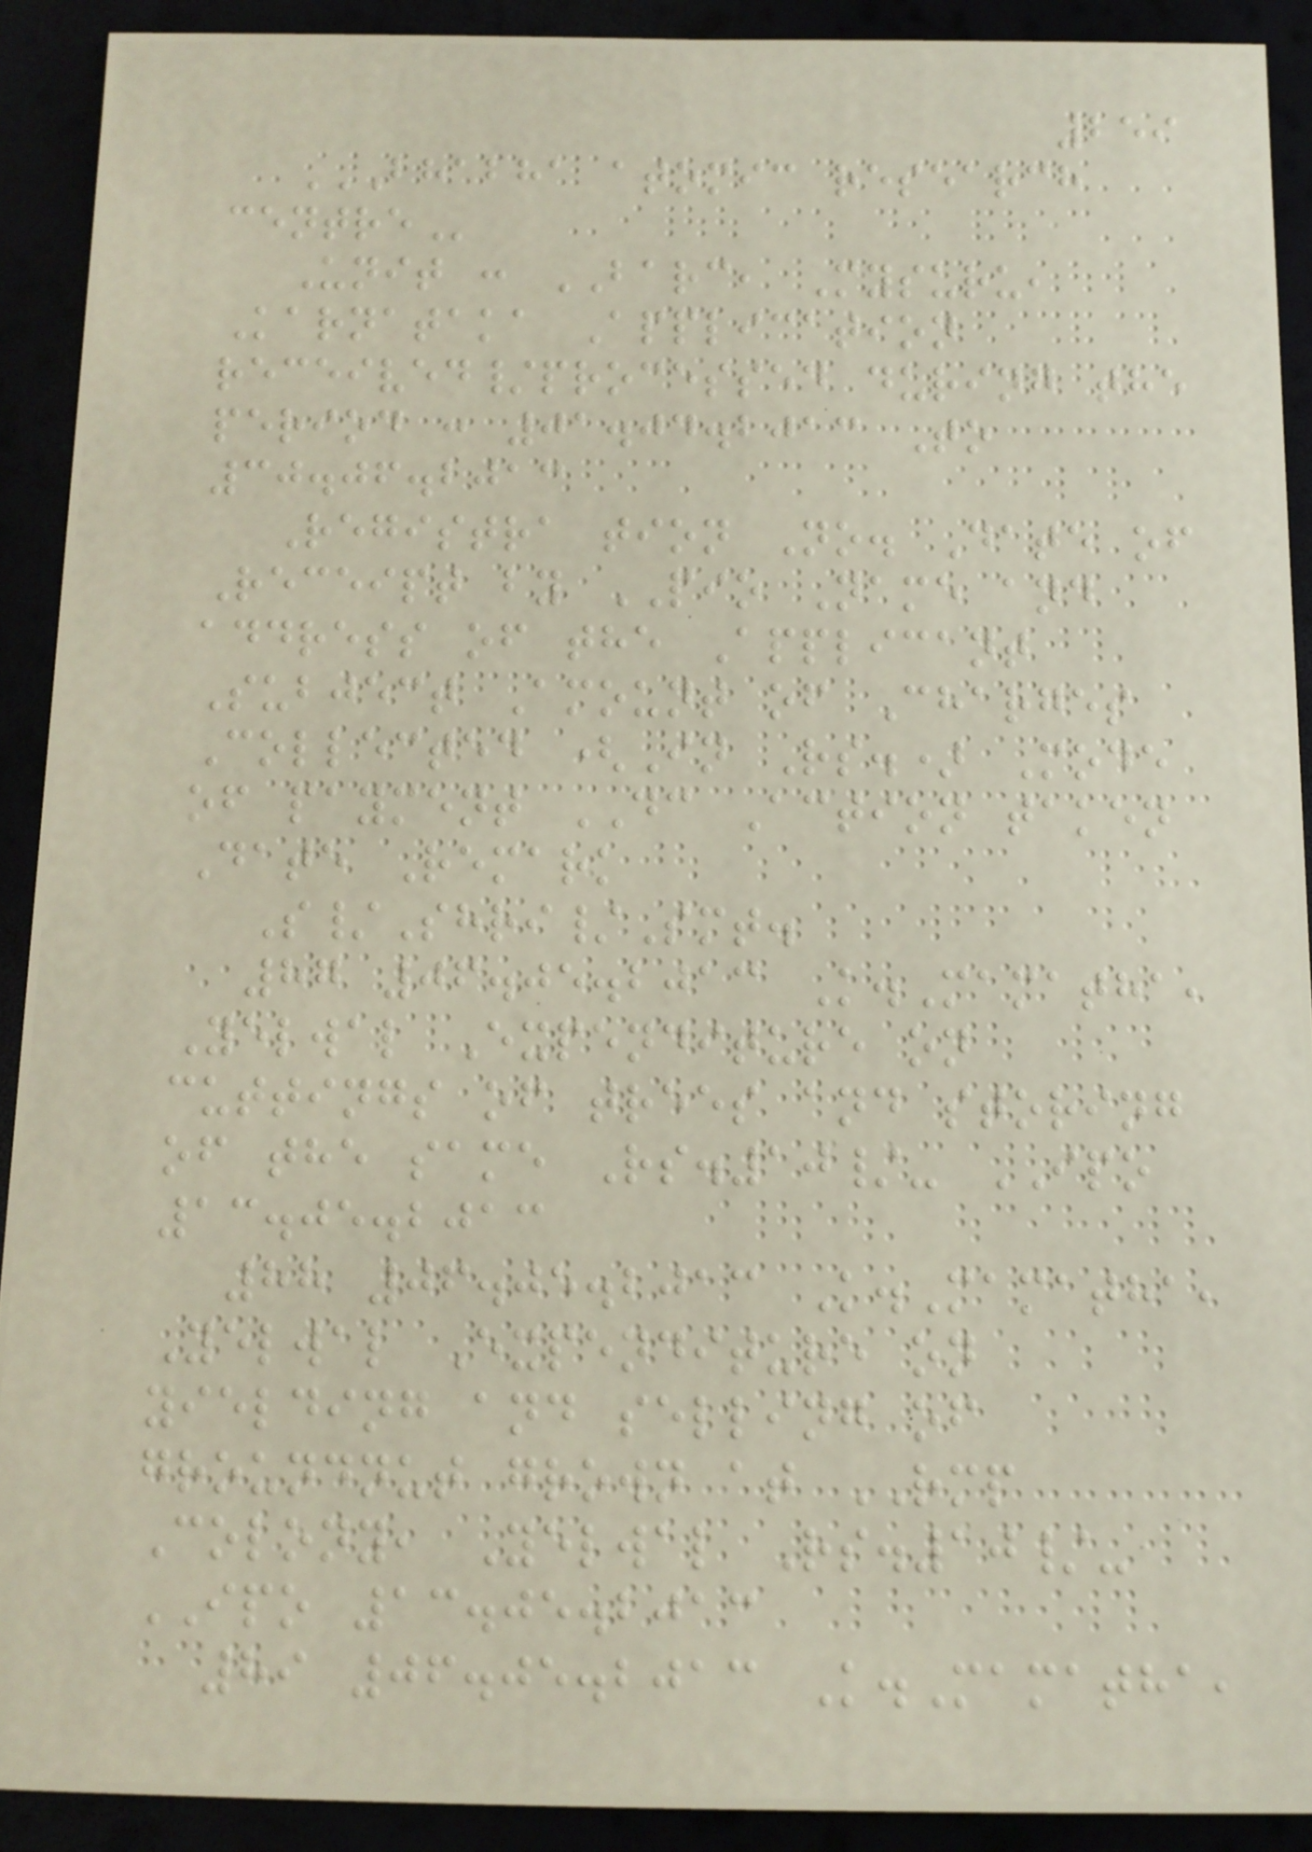259
BHABHA ATOMIC RESEARCH
CENTRE
Unit : BARC, Mysuru,
Karnataka Application
received/processed during the
period : 01.04.2013 To
30.06.2013
Registra tion No. Date of
Receipt by PIO Name and
address of the Applicant
Subject Amount of Charges
Collected (In Rs.) Mode
of payment DC Action taken
Date Remark
S/Shri/Smt.
87 06.05.2013 K.Mamatha,
Yelwal Expenditure on
cuttings of trees and storing
of the same Rs.10/- IPO
13.05.2013
88 06.05.2013 K.Mamatha,
Yelwal Expenditure on
yielding and selling of
groundnut grown at RMP
Colony, Yelwal Rs.10/-
IPO 13.05.2013
89 06.05.2013 K.Mamatha,
